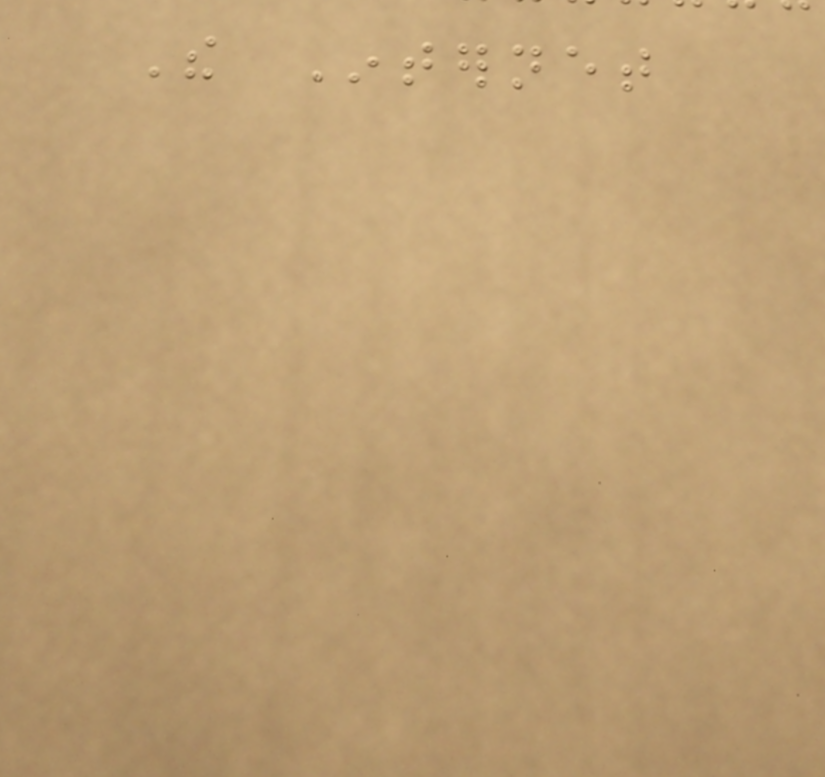The Internet
